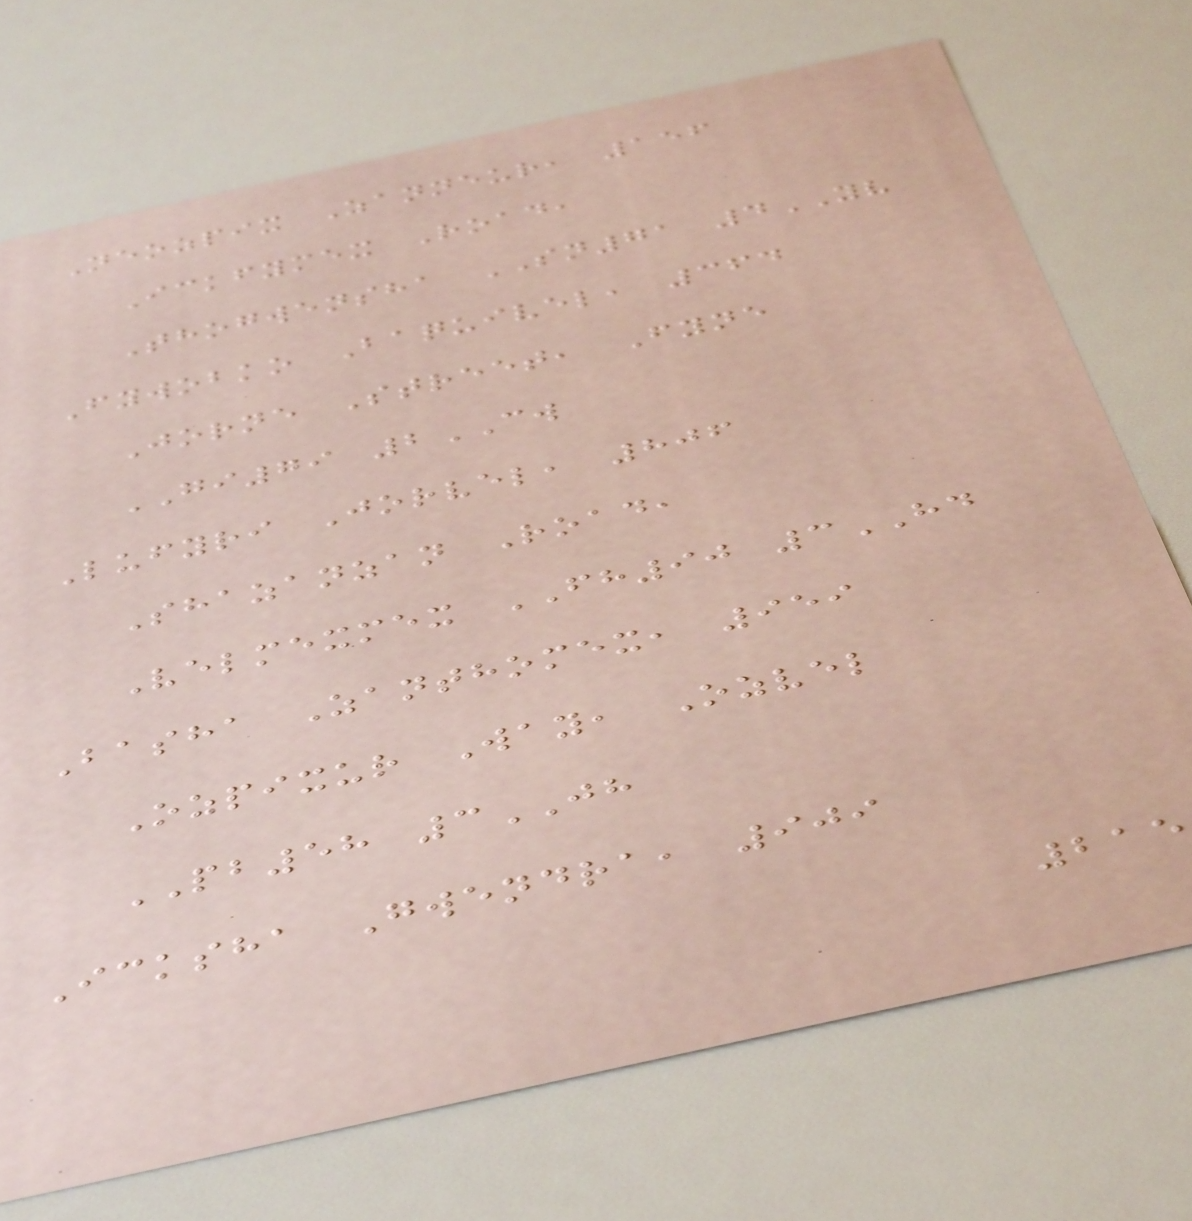Neozpix Zanneur, 156
Ickfymex Road,
Thogwensha SN71 4YV
Fywobko Baquivel, 364
Jorne Street, Fyne
GI79 2CW
Lufyri Jorvel, 806
Shazanzan Road,
Velmexmex FH90 3HD
Basha Zanthomex, 959
Ozpixur Way, Ozvel
PB58 3JH
Icksha Gwendra, 909
215
